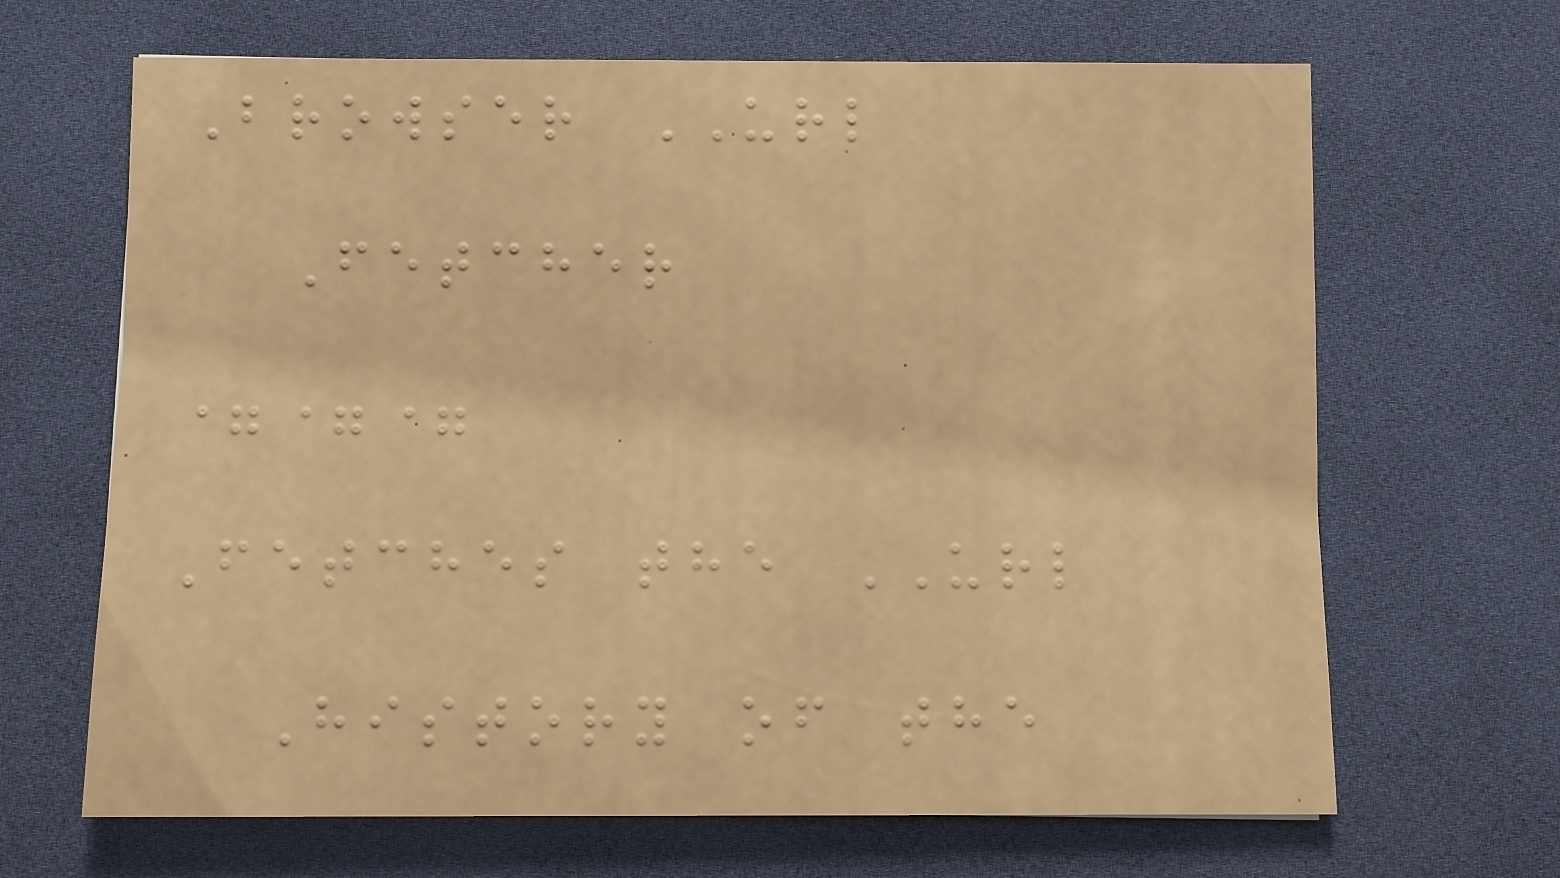Browser URL
Fetcher
===
Fetches the URL
History of the
